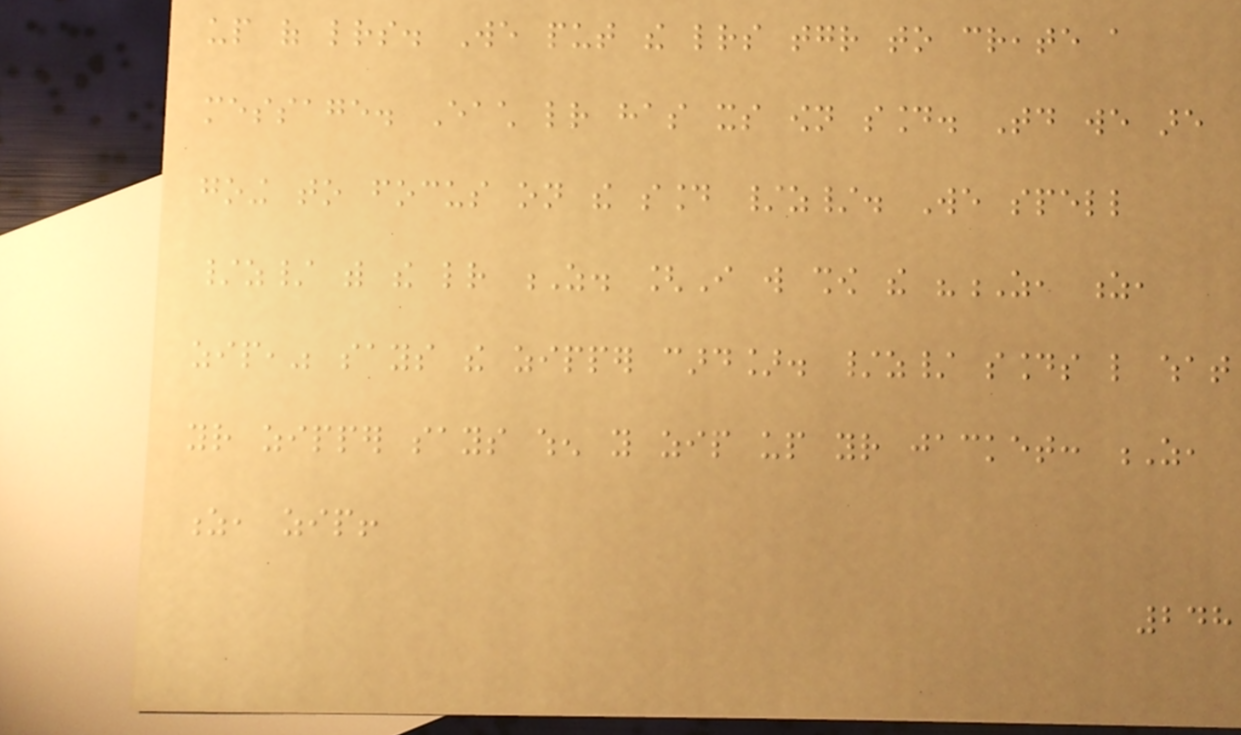up of letters. We put the letters together to create a
message. Each letter has its own sound. Today we are
going to focus on the sound /z/. We spell
/z/ with the letter Z. [I will show the "Z, z,
zip," says the zipper card]. /z/ sounds like what
your zipper says when you zip up your jacket: Z,
z, zip!
248
